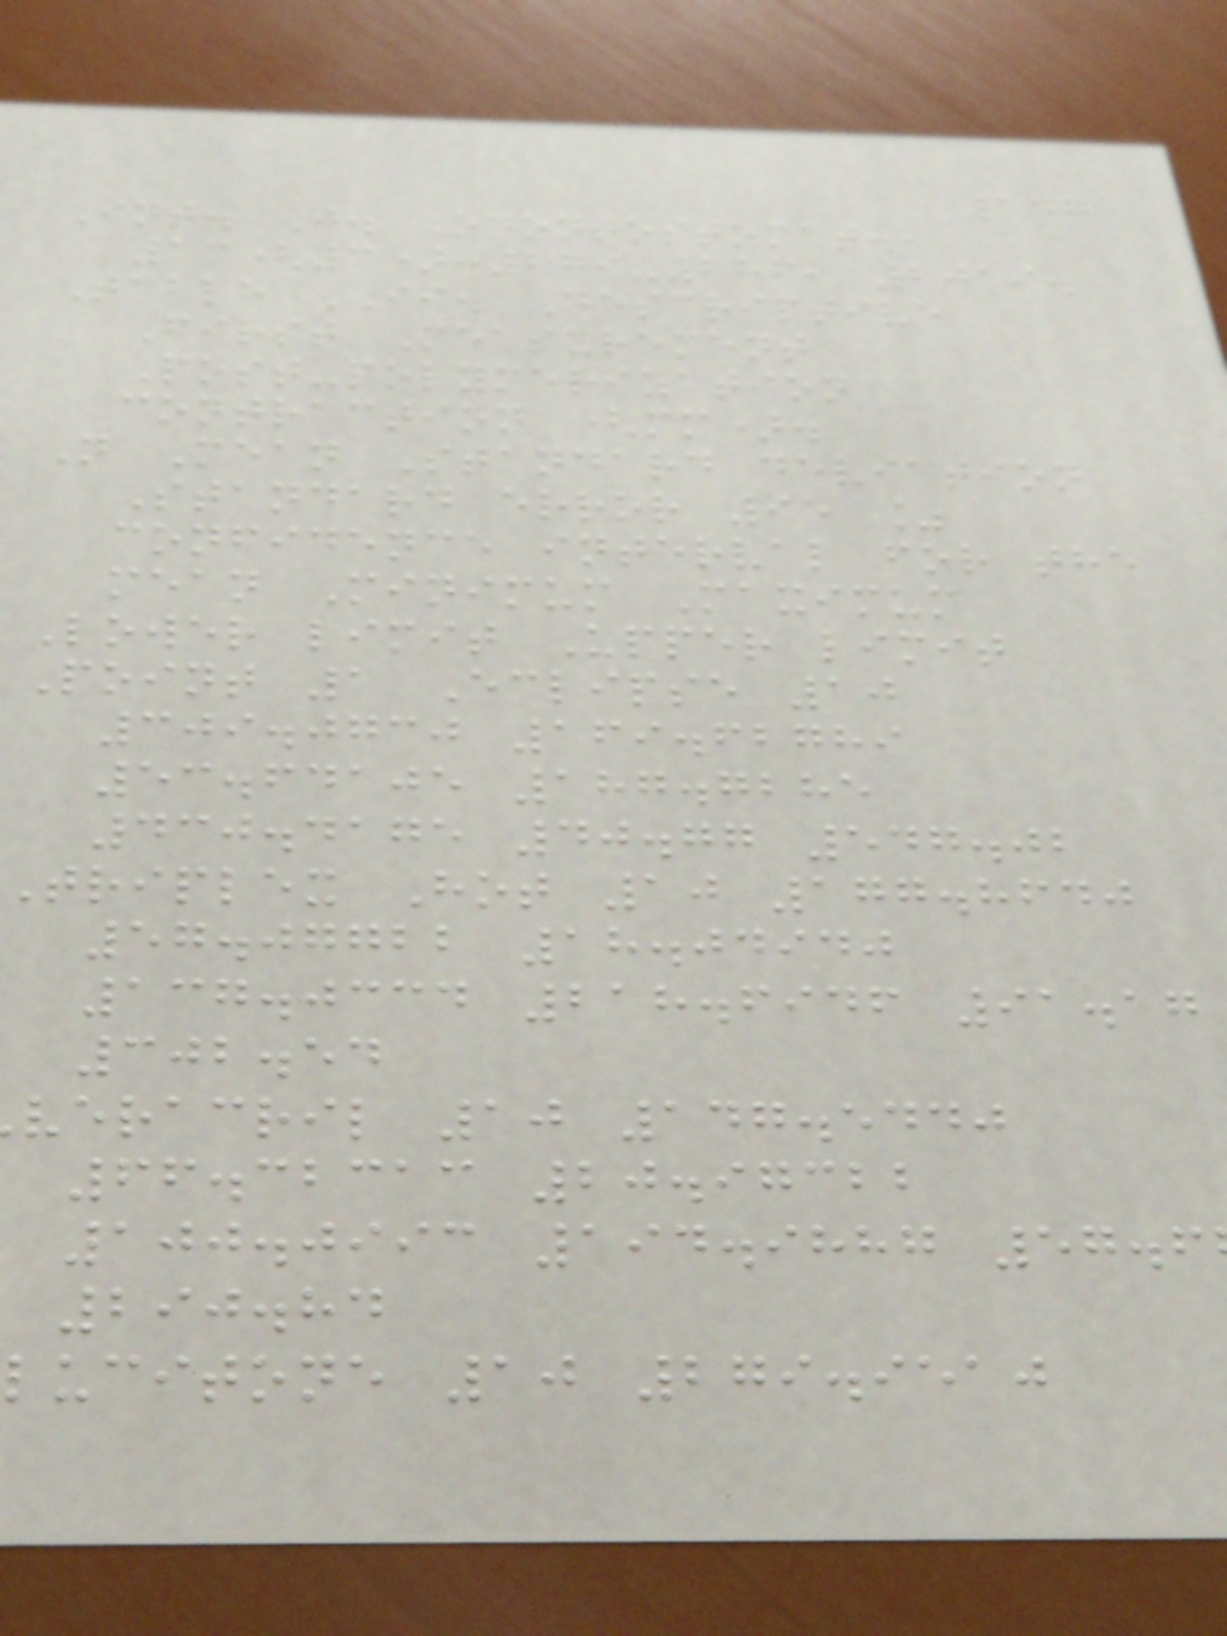147
Int. J. Odontostomat.,
13(3):279-286, 2019.
Table II. Descriptive
First Measurement
Post-polymerization
contraction (mm).
N Mean Standard deviation
Standard error 95 %
confidence interval for the
mean Minimum Maximum
Lower limit Upper limit
Point 1 Eclipse 10
309.0730 169.62789
53.64105 187.7285
430.4175 40.77 547.02
triplex Hot 10 177.8640
57.07722 18.04940
137.0334 218.6946 91.17
302.54
veracril 10 147.5440
66.32313 20.97322
100.0993 194.9887 57.6
290.84
lucitone 10 279.9510
